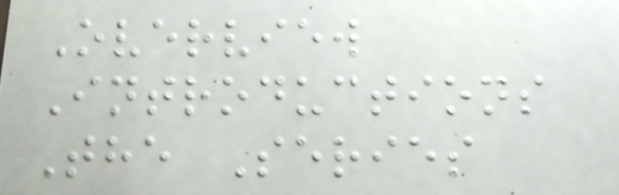Overview
Introductions
The Series
